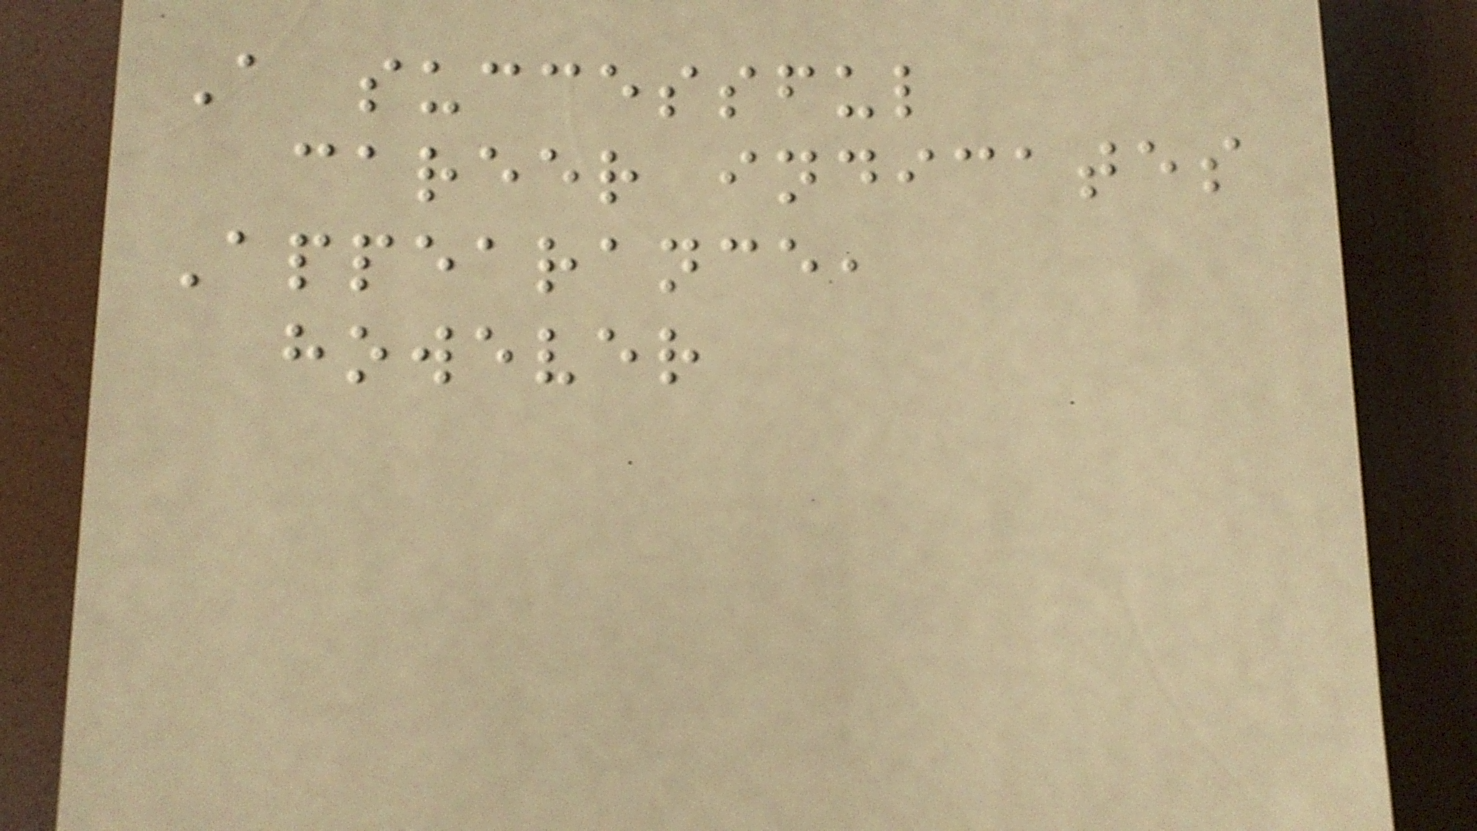A successful
career indicates
Appearance,
however
